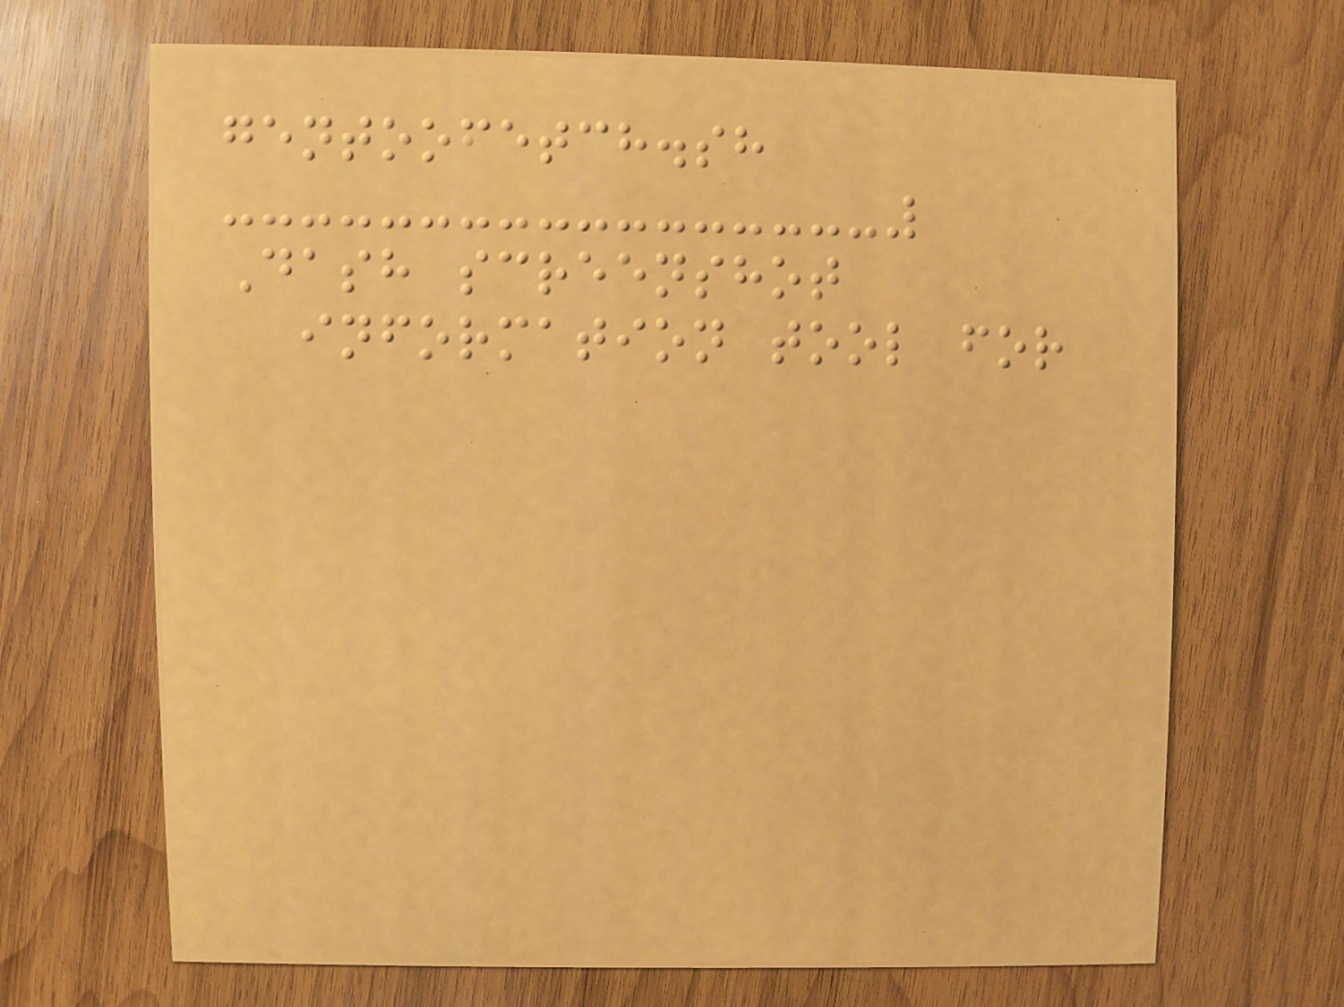gentoofetch.sh
Dash screenshot
information tool for
